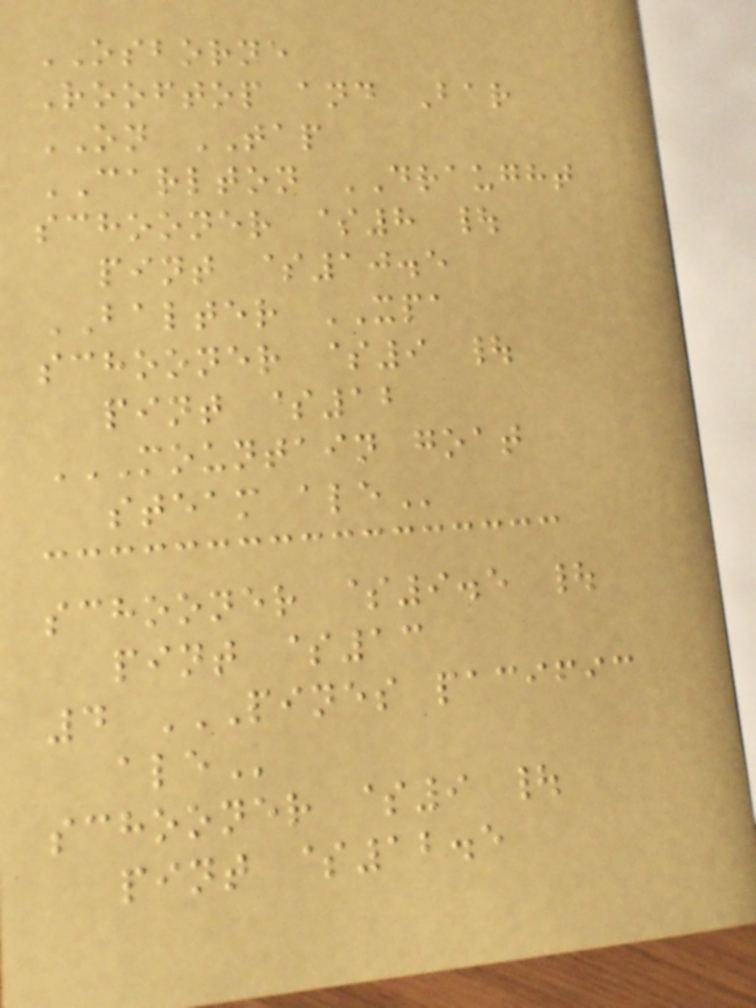OSBORNE
Rooftop and Bar
ON TAP
CARLTON DRAUGHT
schooner $8 |
pint $10.5
BALTER XPA
schooner $9 |
pint $12
MOUNTAIN GOAT
STEAM ALE
schooner $9.5 |
pint $13
4 PINES PACIFIC
ALE
schooner $9 |
pint $12.5
